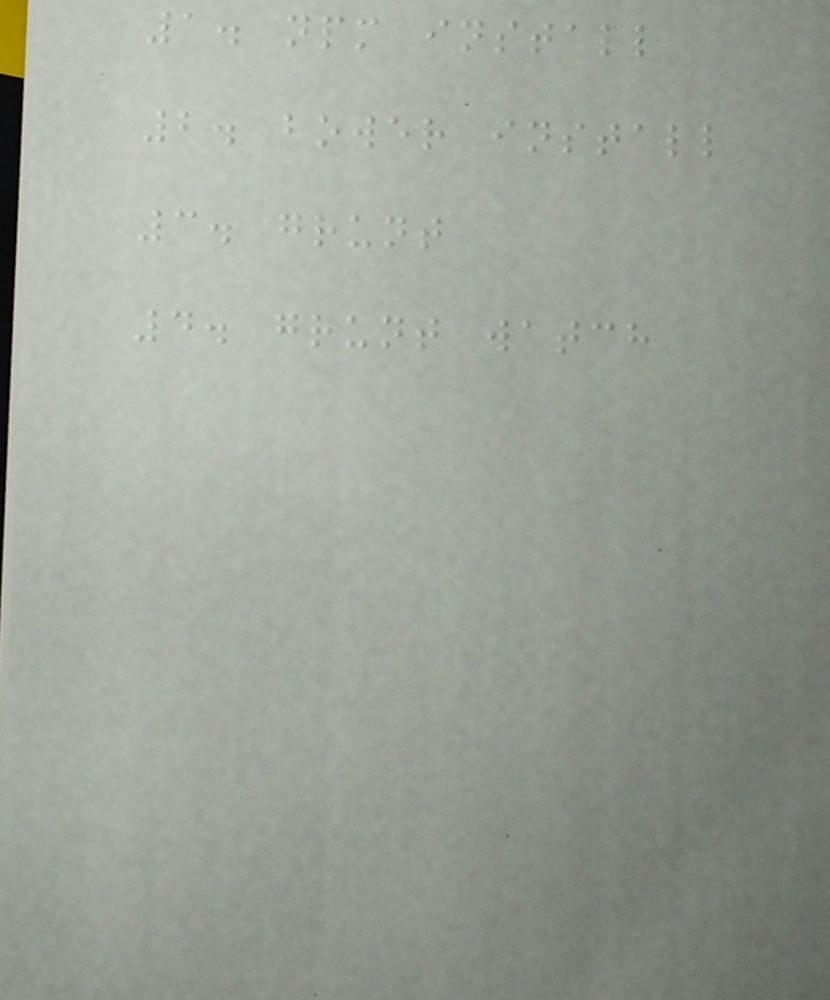1. npm install
2. bower install
3. grunt
4. grunt watch
